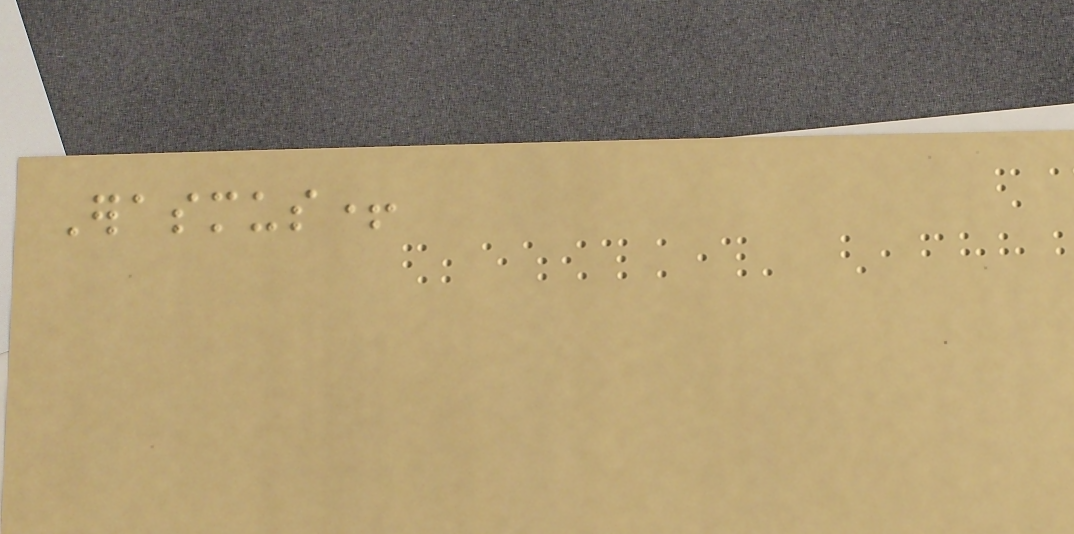Erasmus+
